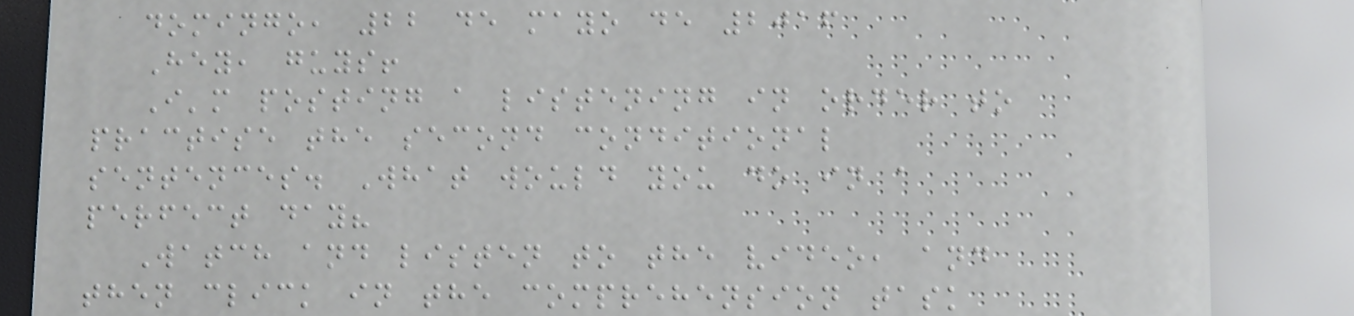domingo, 22 de mayo de 2016
Hey, guys!
I'm posting a listening in order to
practise the second conditional
sentences. What would you do in a
perfect day?
Watch and listen to the video, and
then click in the comprehension task
